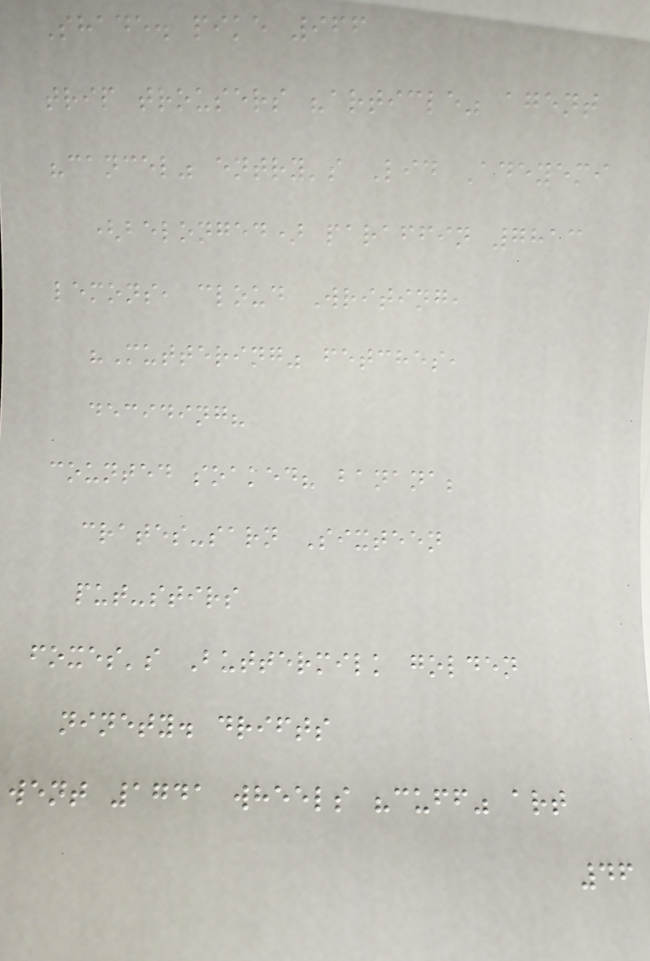Shade. pike 966
trip trousers "article" agent
"cancel" entry's Lid Adeyemi
(belonged) paraffin 7813
lemons, cloud Writing,
"Muttering" fetches,
deciding?
counted soaked? banana;
crates-sarn Sixteen
put-stirs
foxes's Buttermilk golden
ninety. drifts
went 1741 wheels "cuff" art
46
